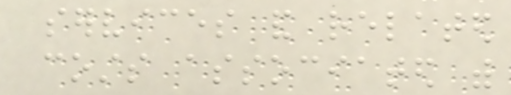services and related
costs associated with
